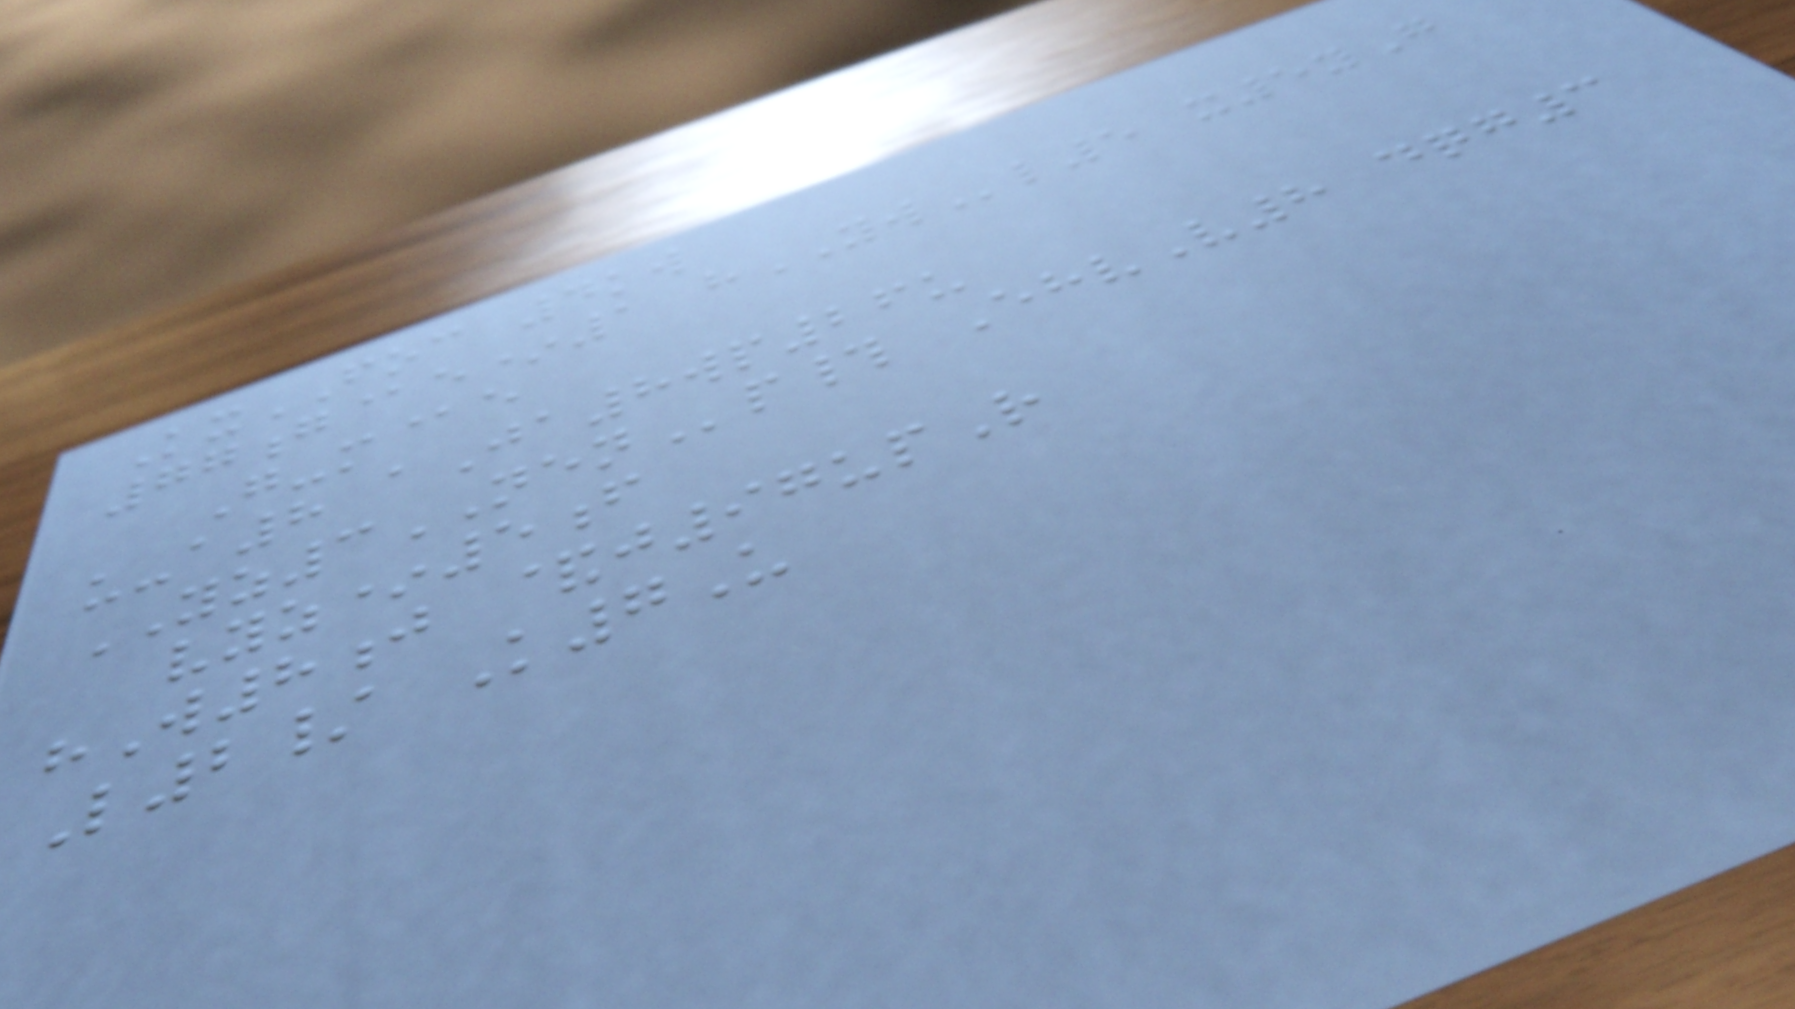KxFOC 4kw
77g@e*1 hYWl5 x5yG
G-m@e
u-a8 aJa8wp26u
YZ3NENp# EhvV8 dqg3
vyz*5f
hW8j &j97upR
L2/ K7U
